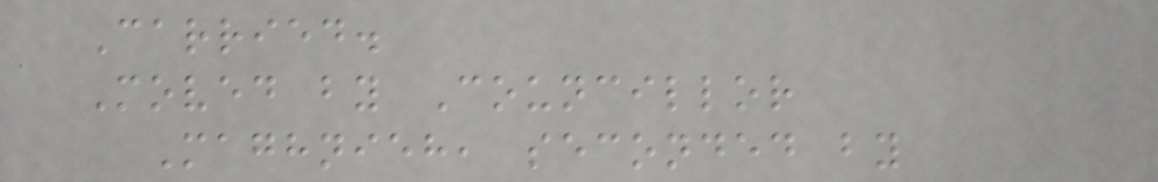Carried.
Moved by Councillor
Maghnieh, seconded by
